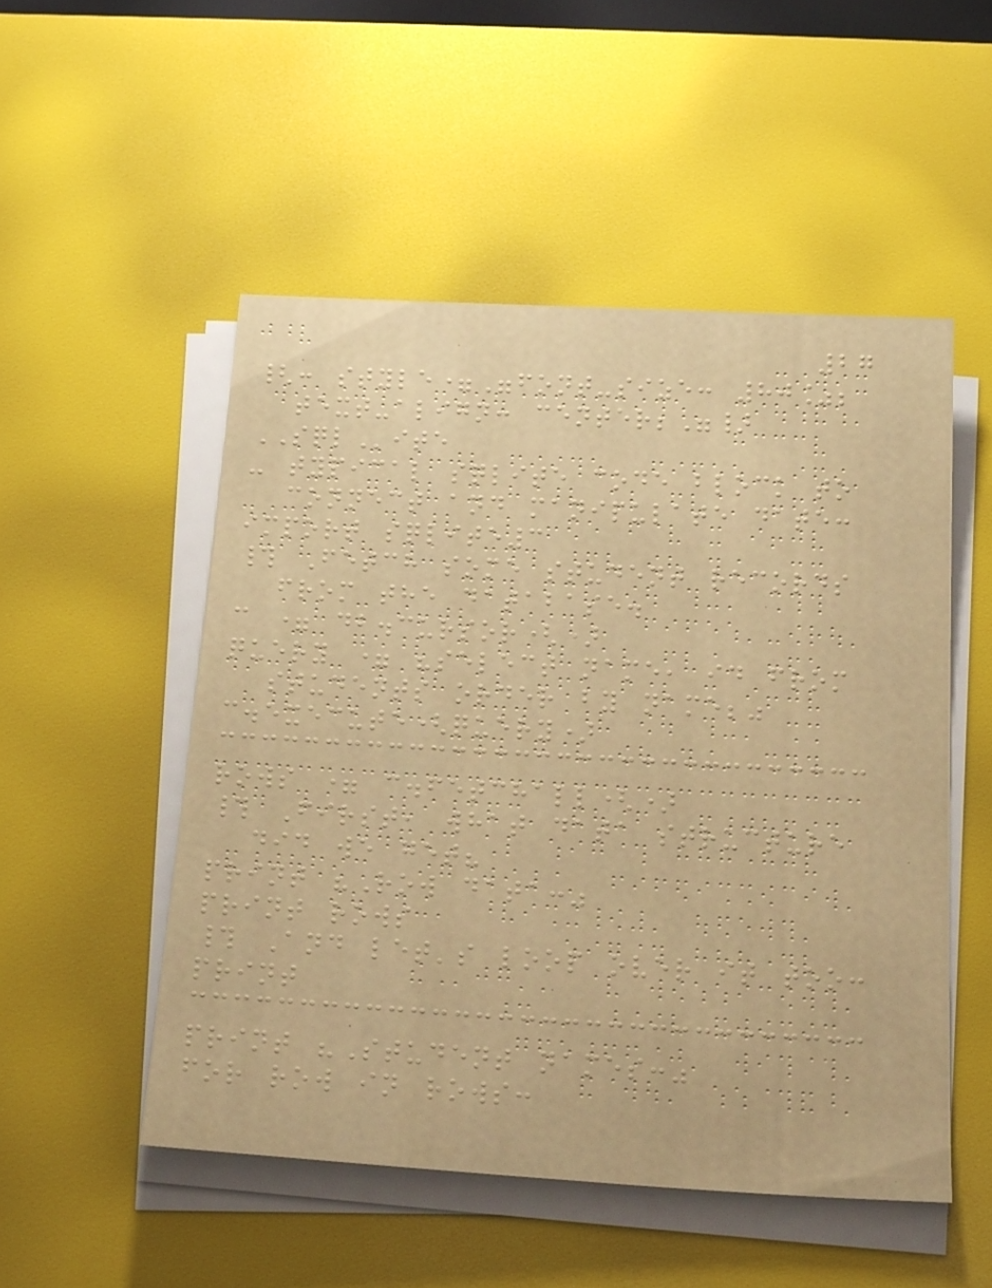27
{: style="font-size: 80%;
text-align: center;"}
SQLite
- typical sqlite code block to
connect and manipulate date:
import sqlite3
# Fetch some student records
from the database.
c = db.cursor()
query = "select name, id from
students order by name;"
c.execute(query)
rows = c.fetchall()
# First, what data structure
did we get?
print "Row data:"
print rows
# And let's loop over it too:
print
print "Student names:"
for row in rows:
